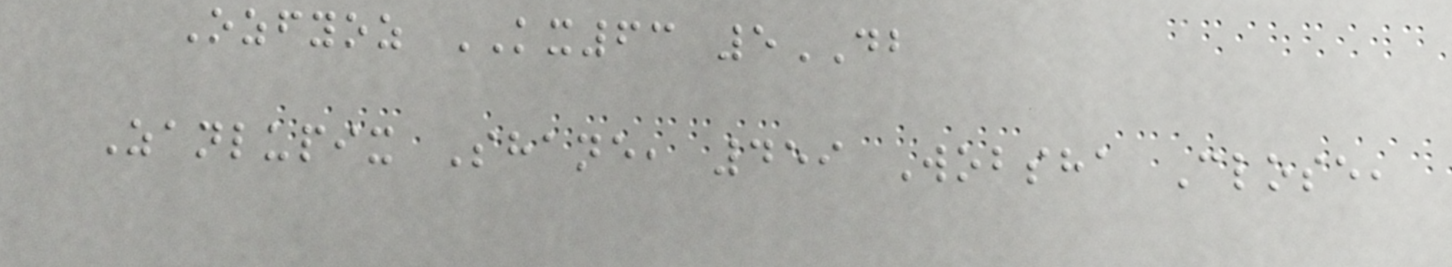Ozfyoz KX63 5DB
Zanlupix Shane, 459 Wobsha Close,
